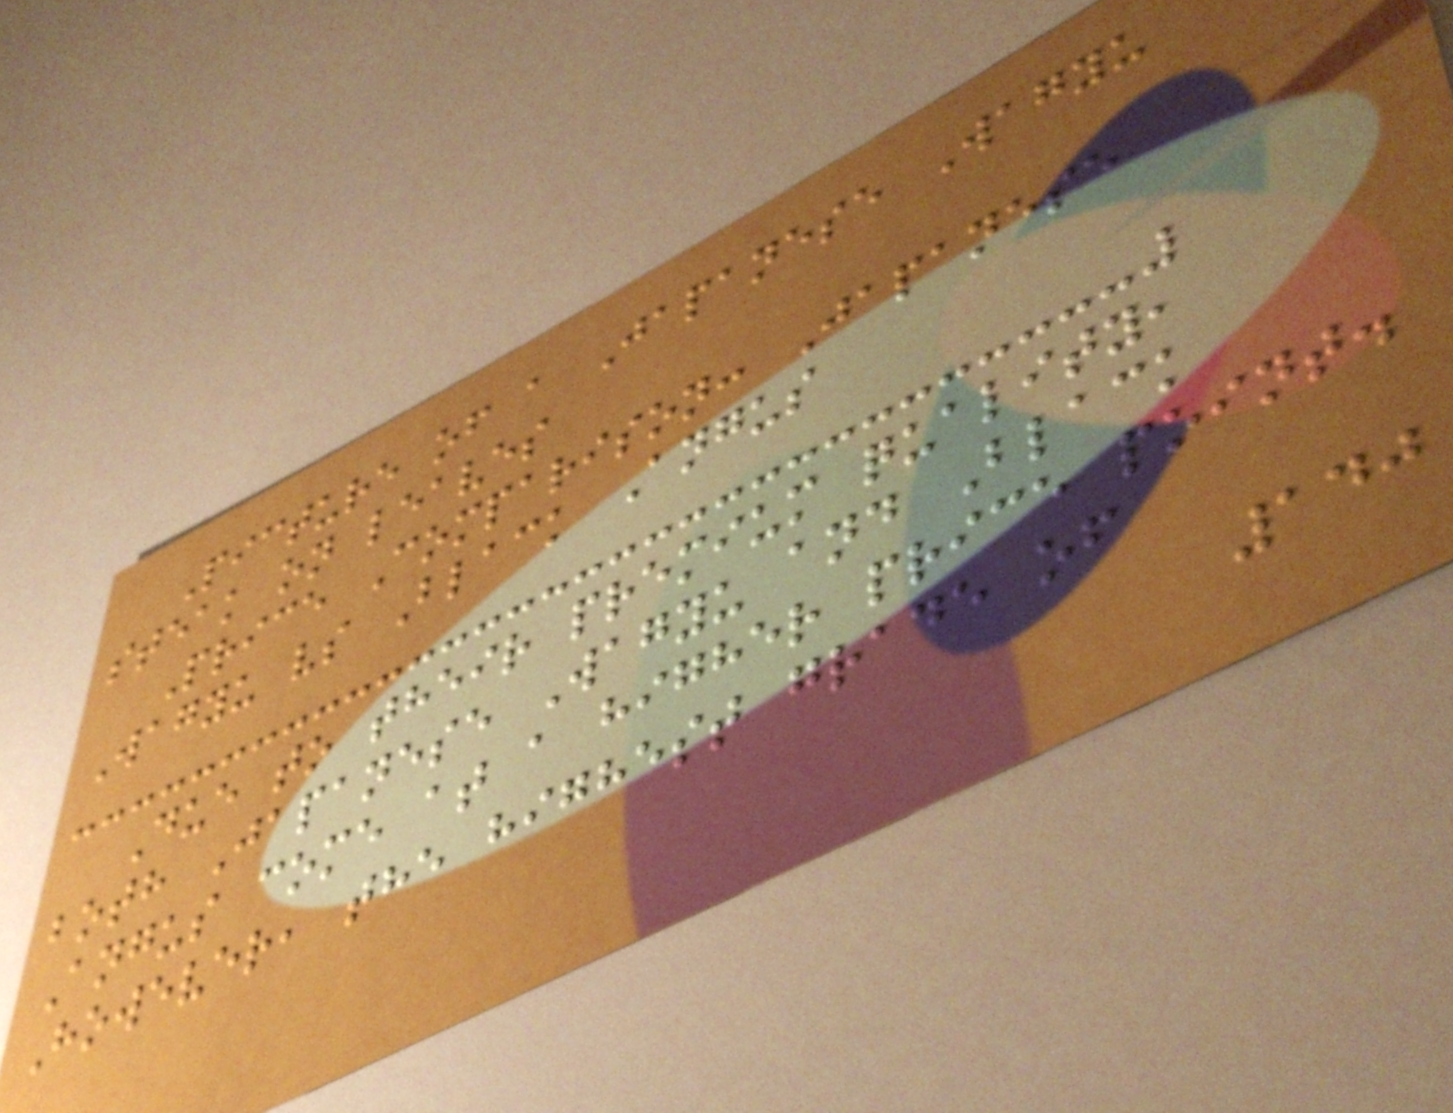Picture of a Japanese Wagyu
steak on leaves
Price Comparison: Japanese
Wagyu vs Black Angus
Due to their premium quality,
both Japanese Wagyu and Black
Angus come at a higher price point.
However, the highest grade of
140
